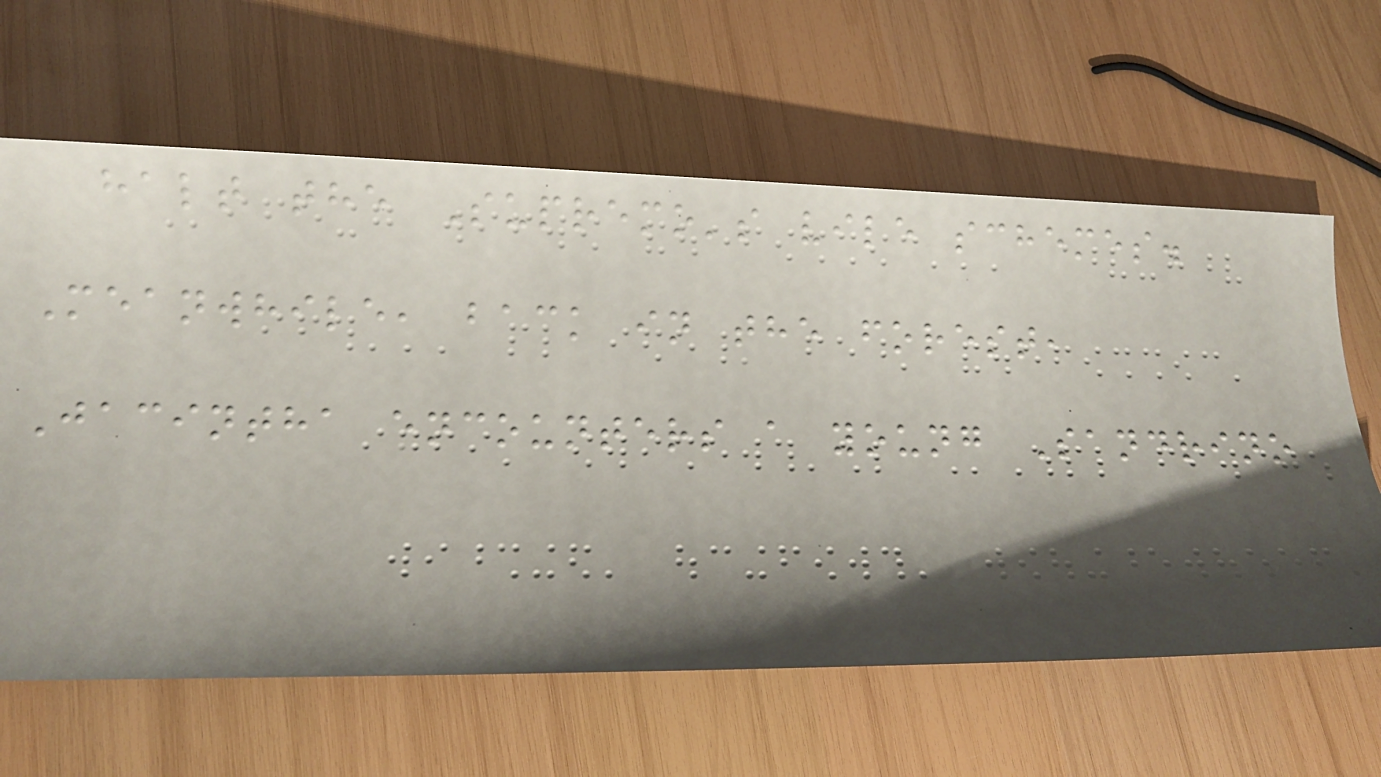halt the Supremo's vile schemes.
Meanwhile, back in the forest,
Jacintha encounters a young Sandrino
